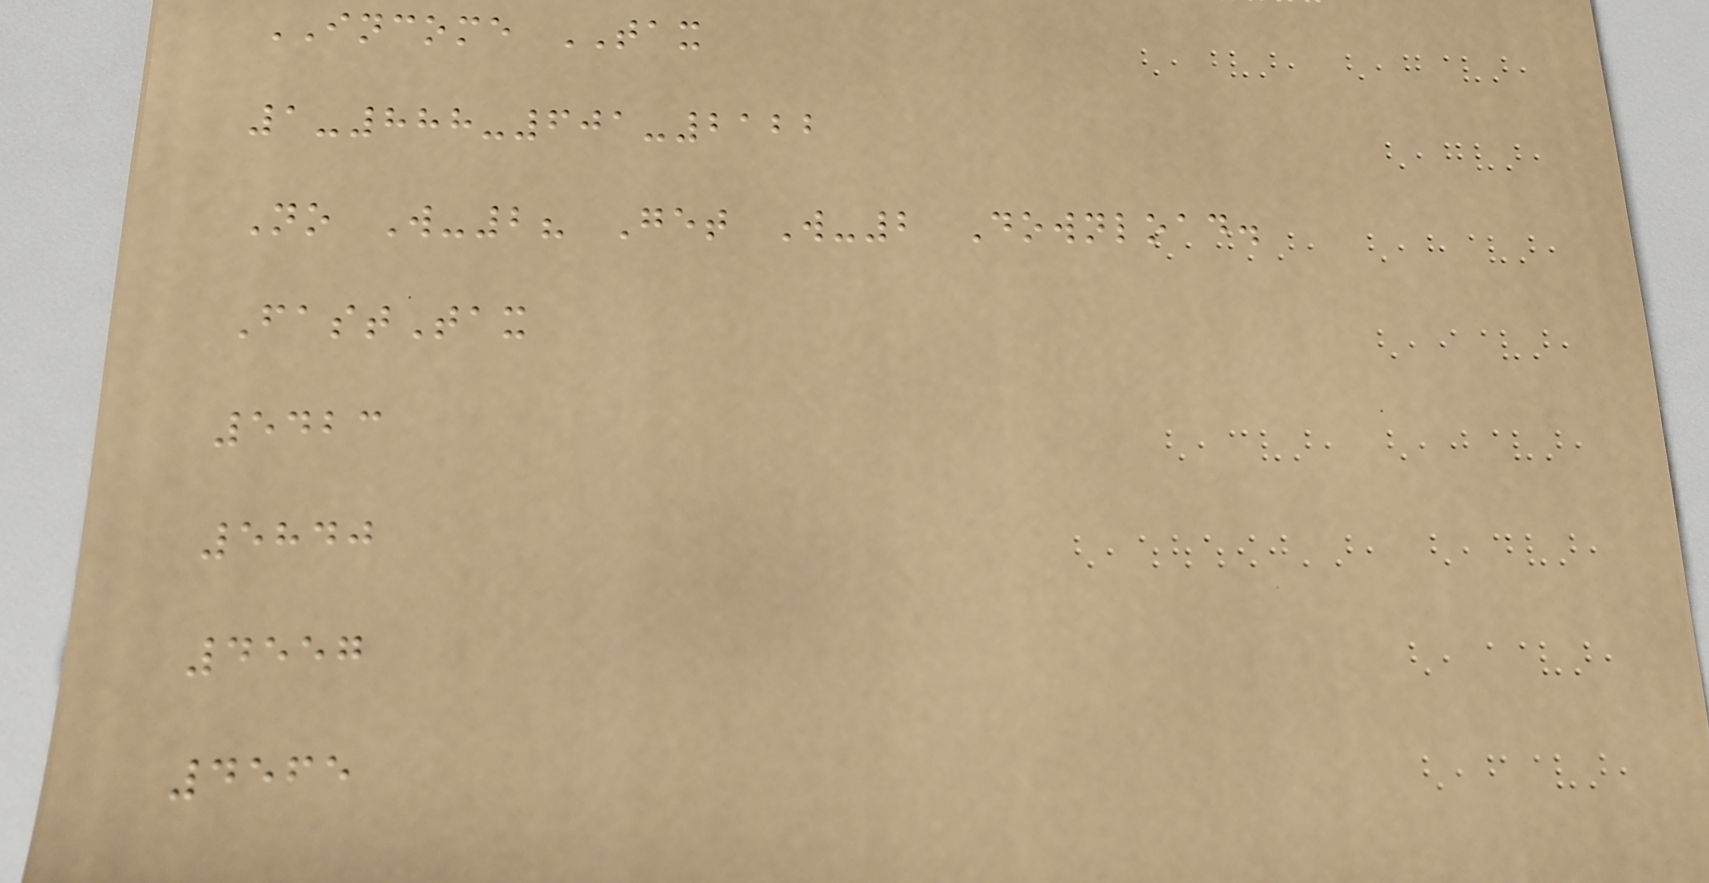INCOME TAX
1-888-601-2122
No W-2? Get W-2 Download.
FastTax
5423
5840
4557
4565
